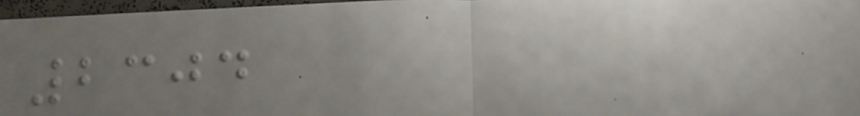2304
